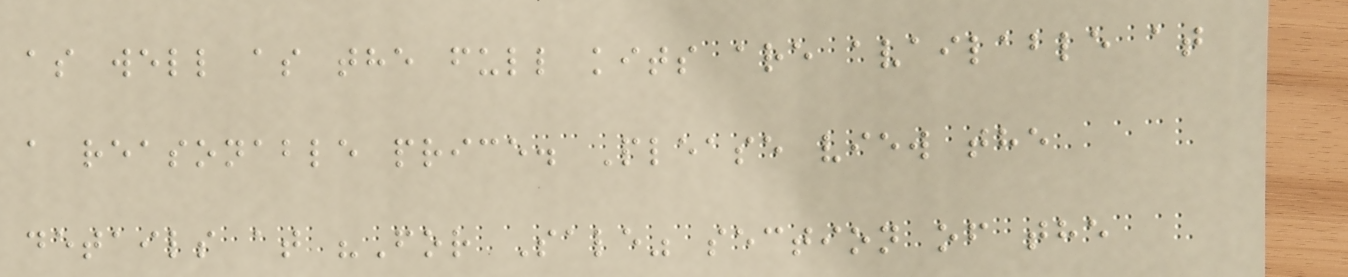as well as the full kits are available at
a reasonable price. Please view the
details at "For Sale" section of the
